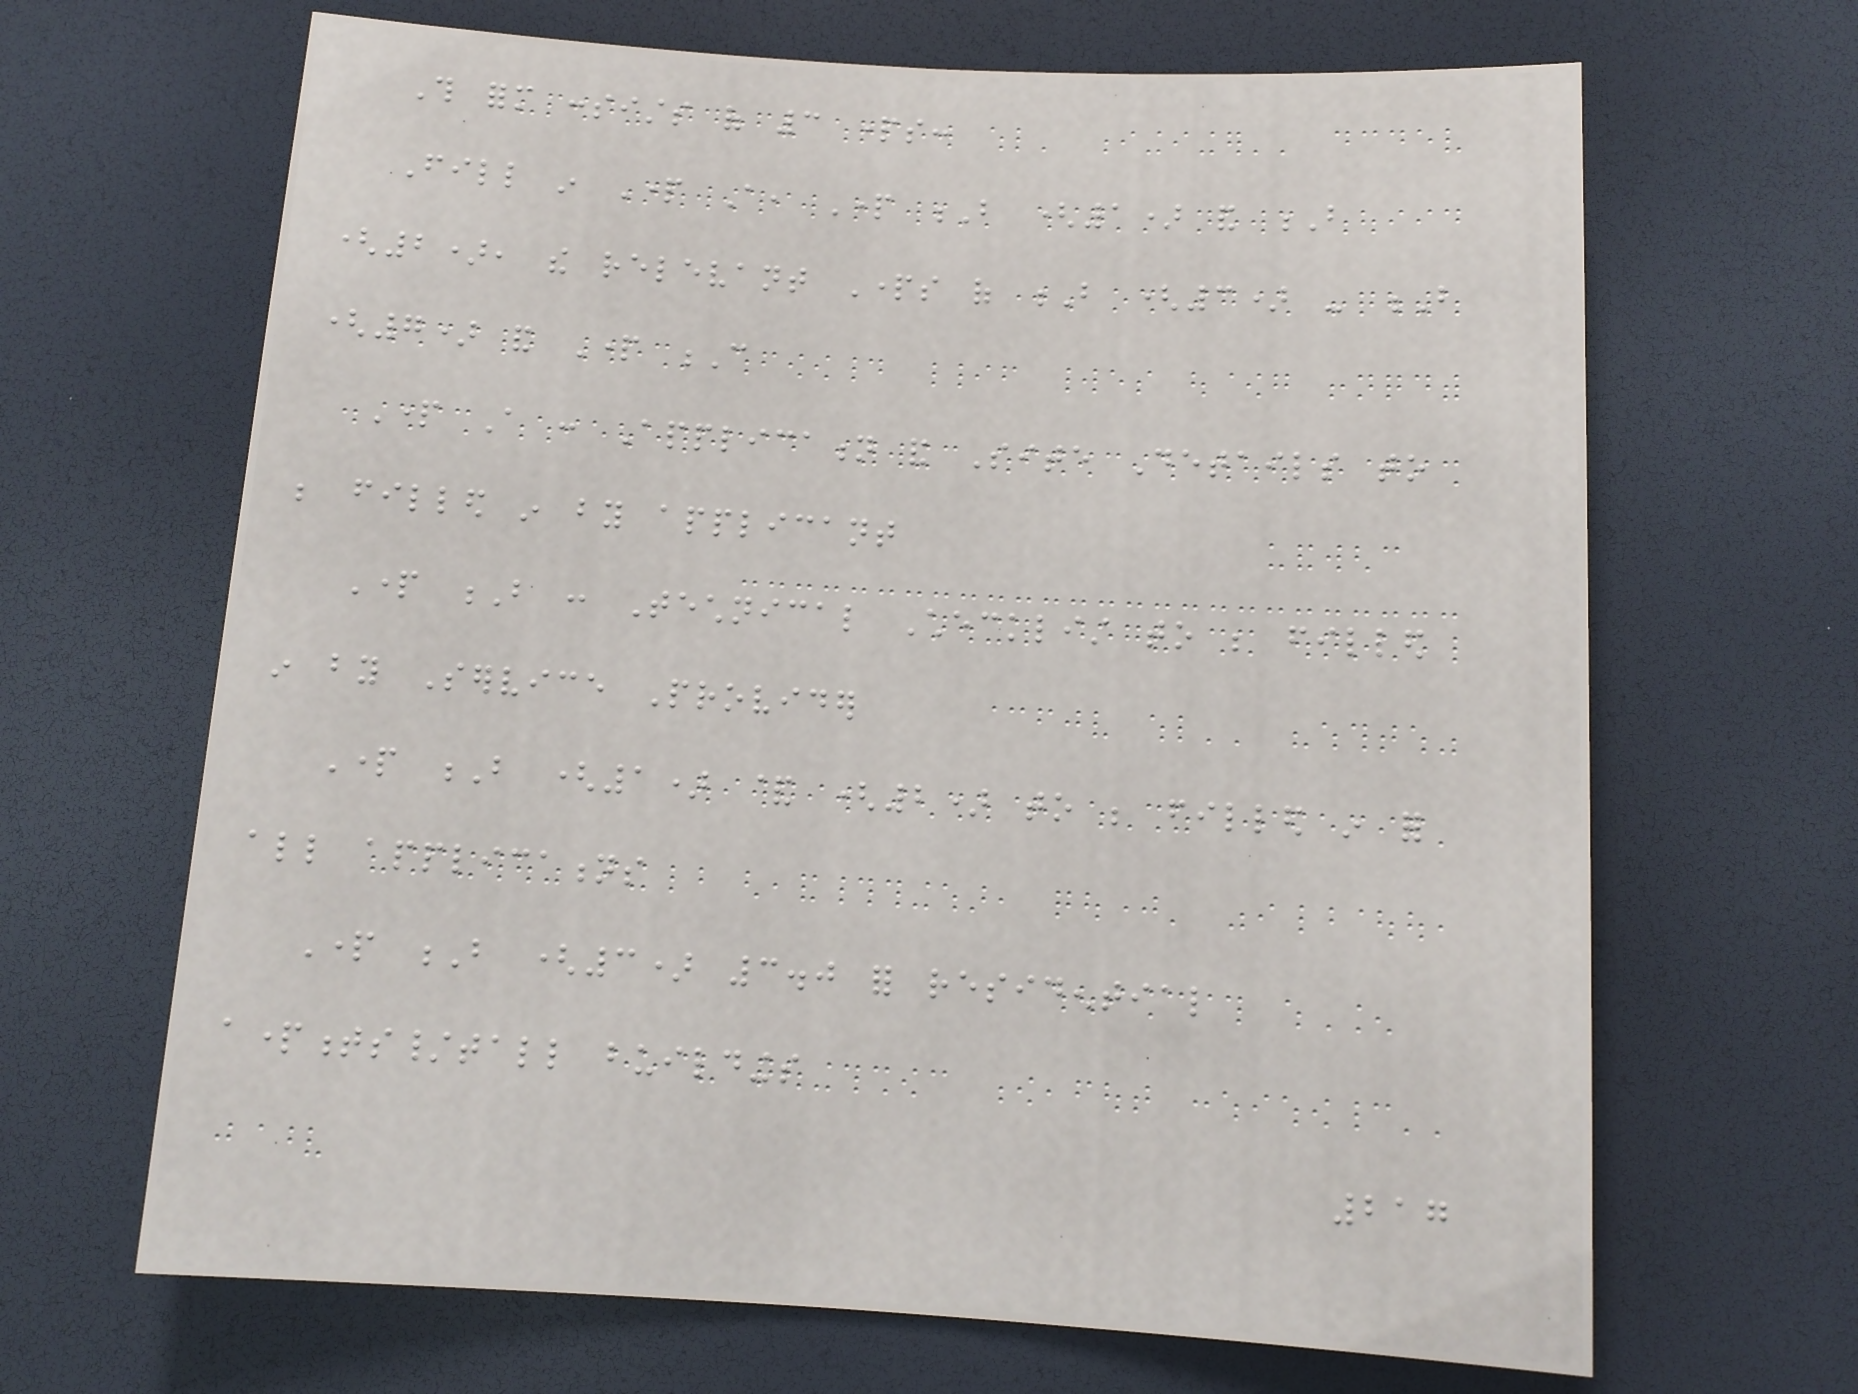This form consists of 3 parts:
Fill in Part A, Part B (1) and B
(2), the relevant Parts of B (3) - B
(7) and Part C
Part A : Application and Site Details to
be filled in by applicant
Part B : Technical Checklist to be filled
in by Service Provider
Part B (1) & (2) to be filled in for
all applications
Part B (3) 3.0 for residential
apartments/tall buildings
217
